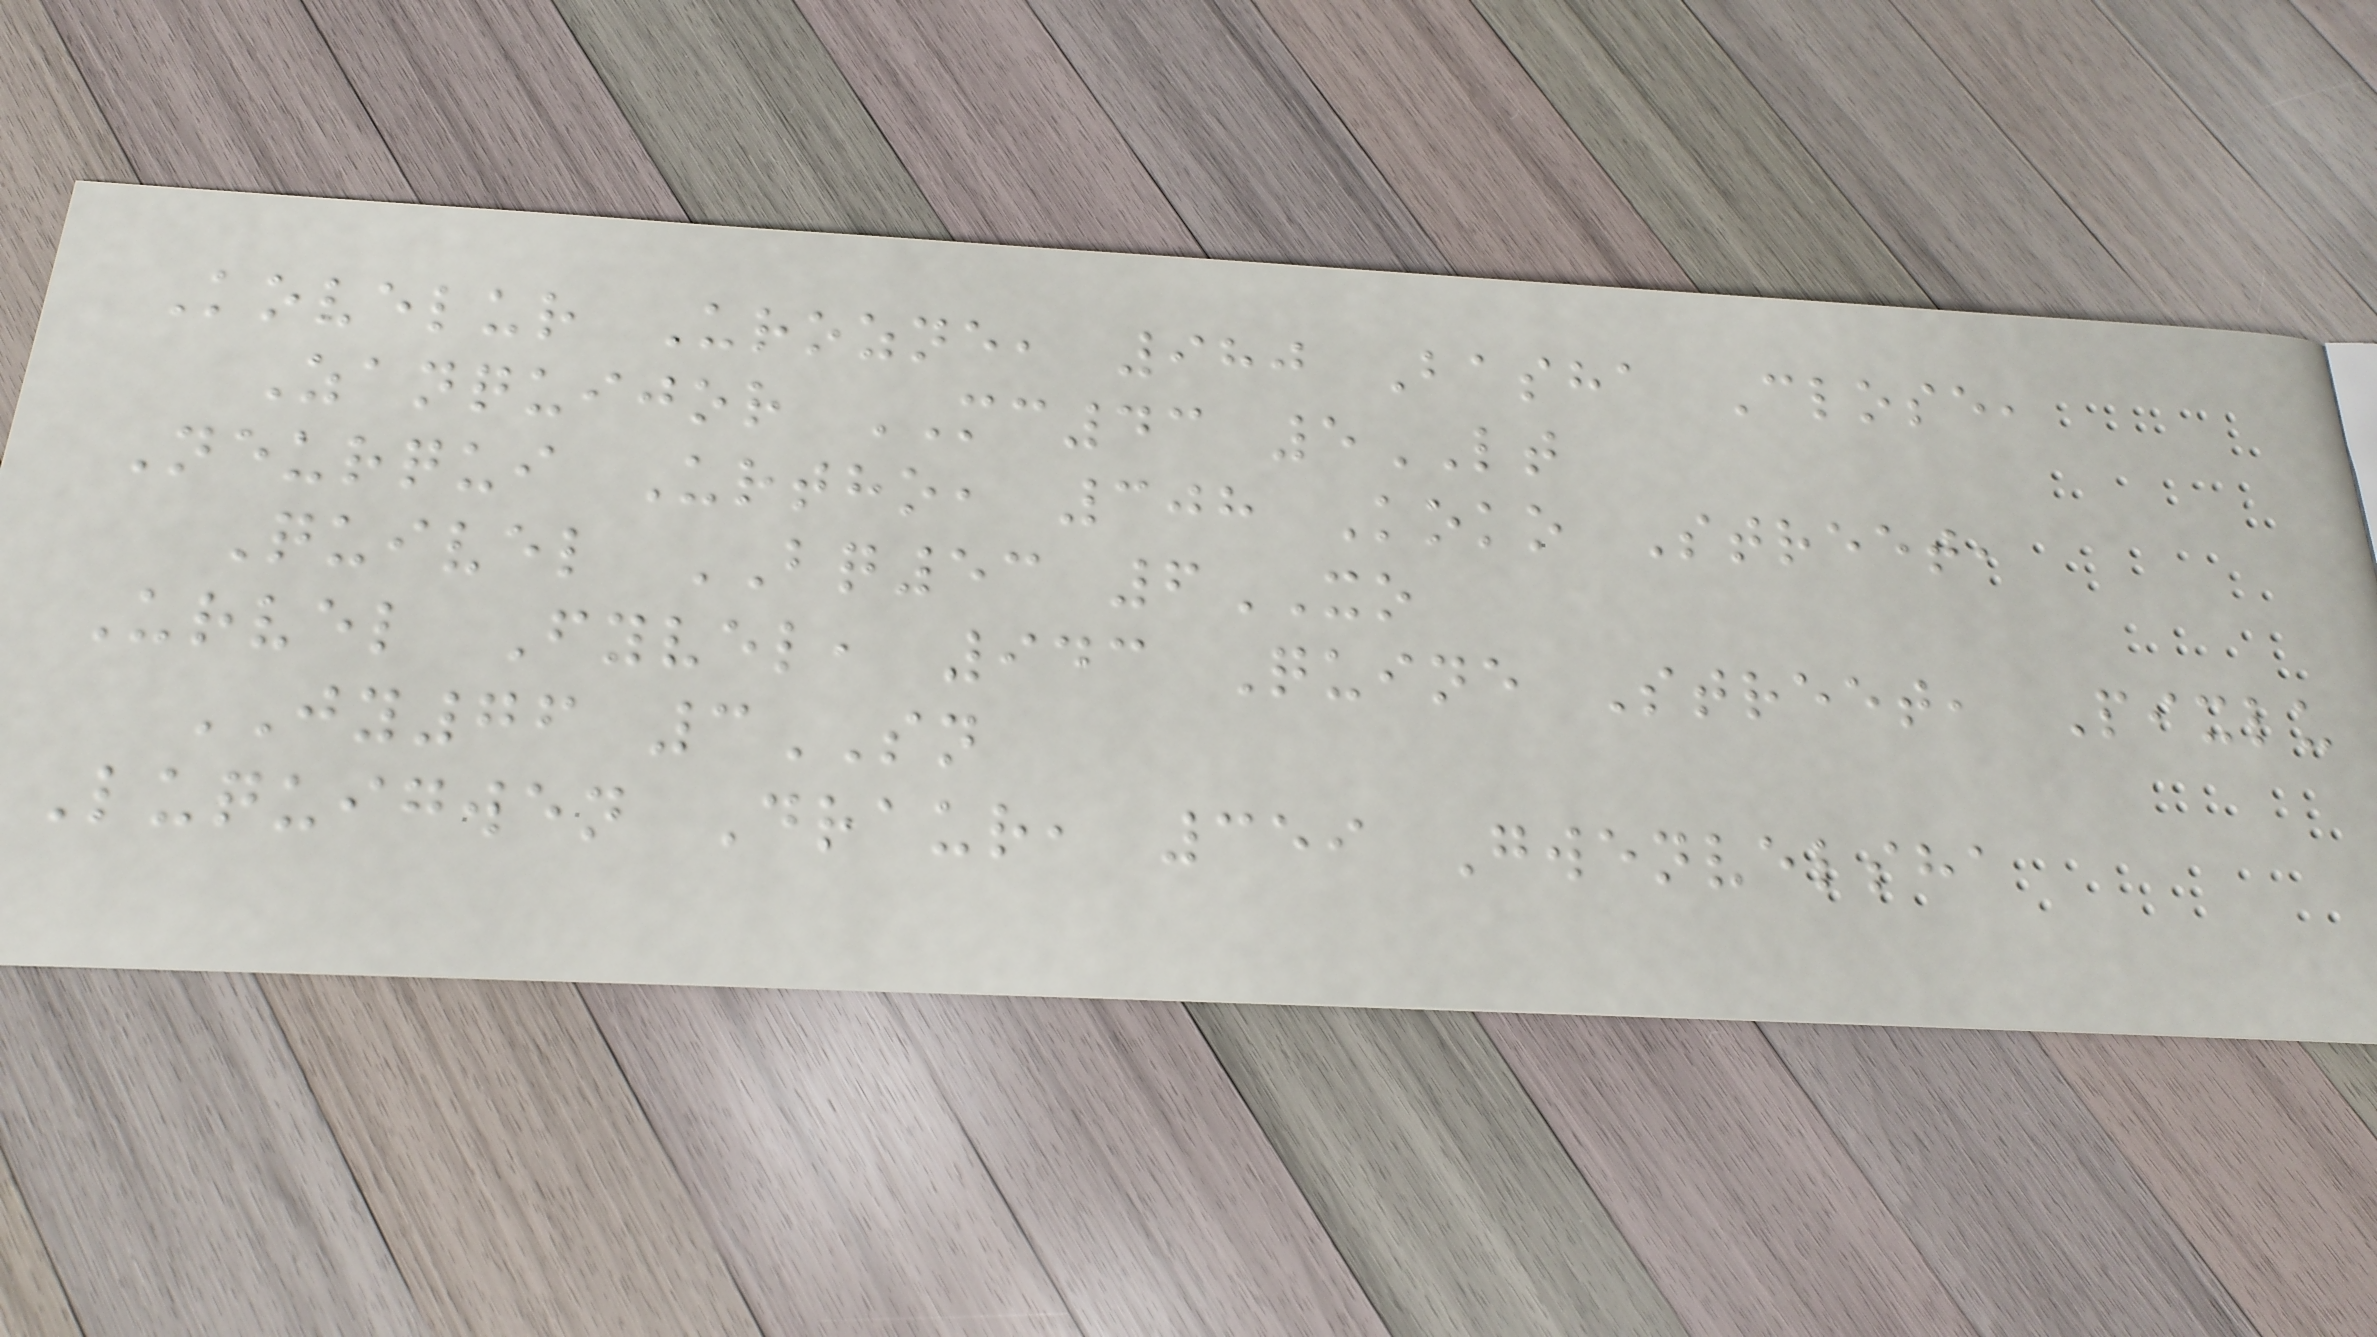Kovelur Urozne, 980 Basha Close,
Zanquijor MC43 5LT
Neurqui Urtho, 308 Koko Street,
Quivel BQ53 6XO
Urvel Fyvel, 943 Quine Street, Pixlu
JY76 3SN
Luquigwen Draur, 359 Gwenvelsha
